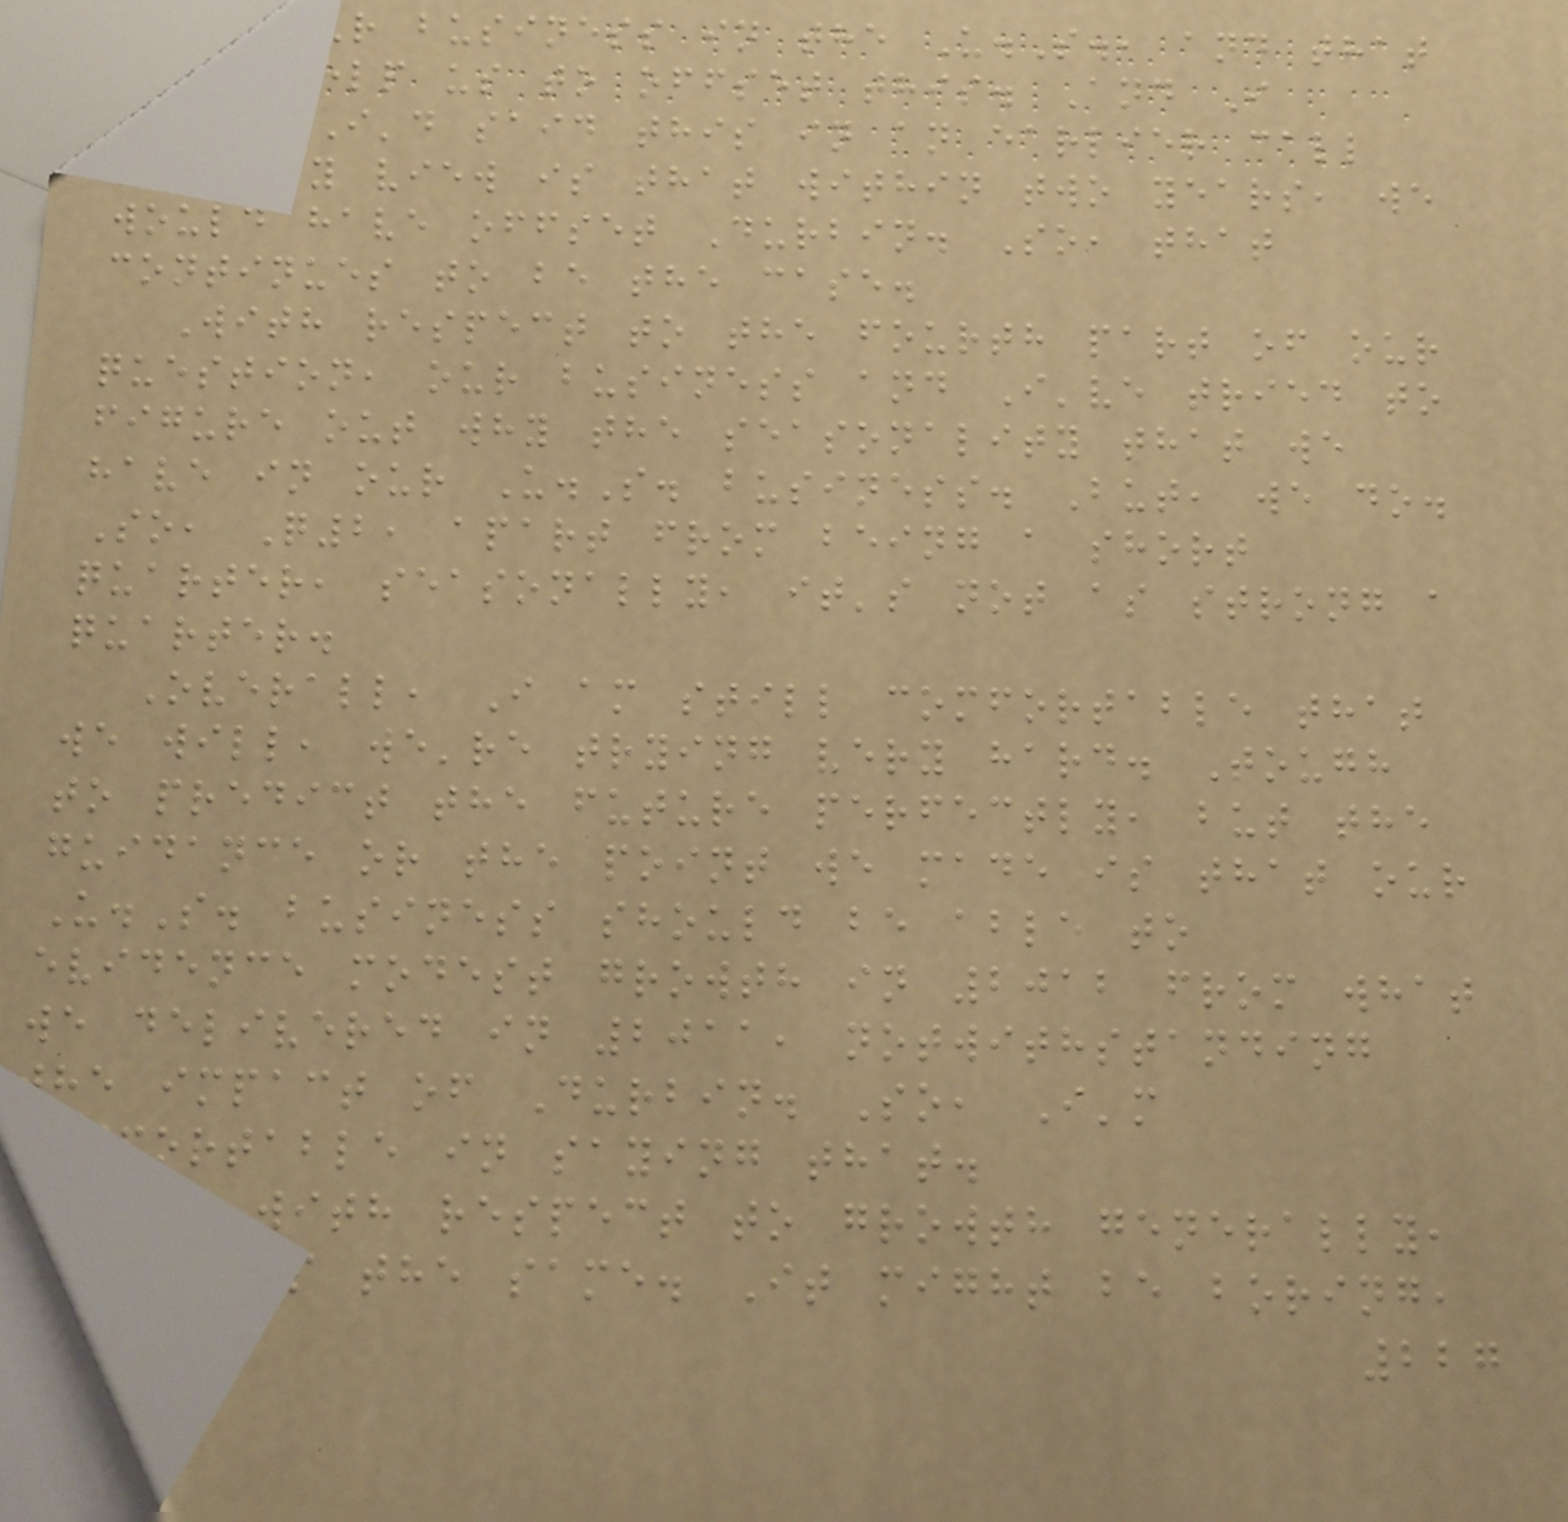in our business in the U.S., and that
does help us to offset this. And I
think I'd said this in an earlier call
that my view is that within two years, we
would have offset Durbin. So, that
continues to be the case.
With respect to the fourth part of our
question, our business and I've tried to
figure out why the seasonality that we
have in our U.S. business. But, we do.
So, Q2, apart from being a short
quarter, seasonally, it's not as strong a
quarter.
Overall, I am still comfortable that
we will, we're trying very hard. Tough
to predict the future perfectly, but the
guidance or the point we made is that our
U.S. business should be able to
evidence modest growth in 2012 from what
we delivered in 2011, notwithstanding
the impact of Durbin. So, I'm
comfortable in saying that.
And with respect to growth generally,
yes, it's the same. It might be boring,
227
